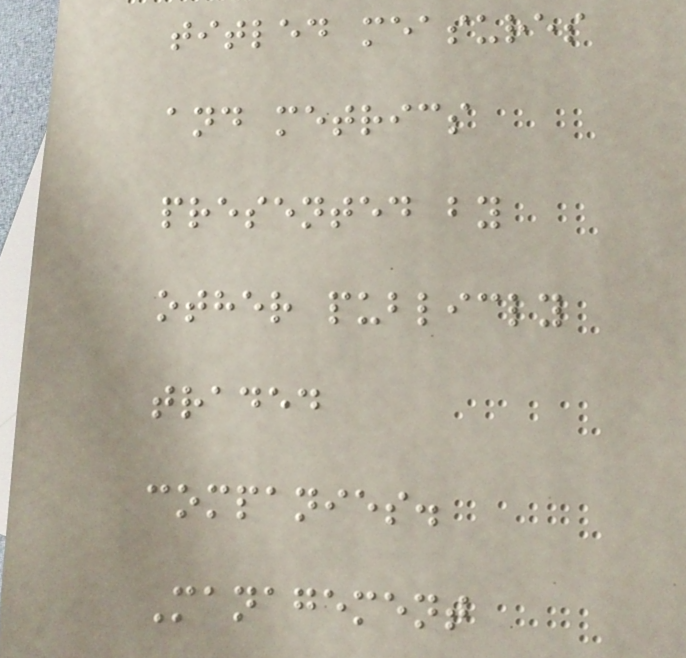titled measures
and metrics
presented by
other publicly
traded
companies.
Management
